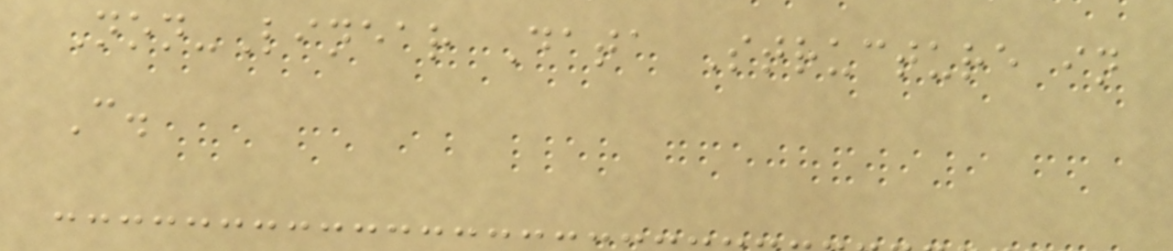Non-Linear Data Structure in
C.
